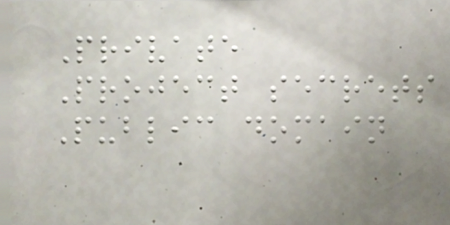Private
Project secrets
Public domain
